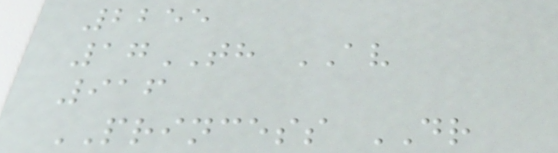2255
17TH AV
916
PRINCESS DR
